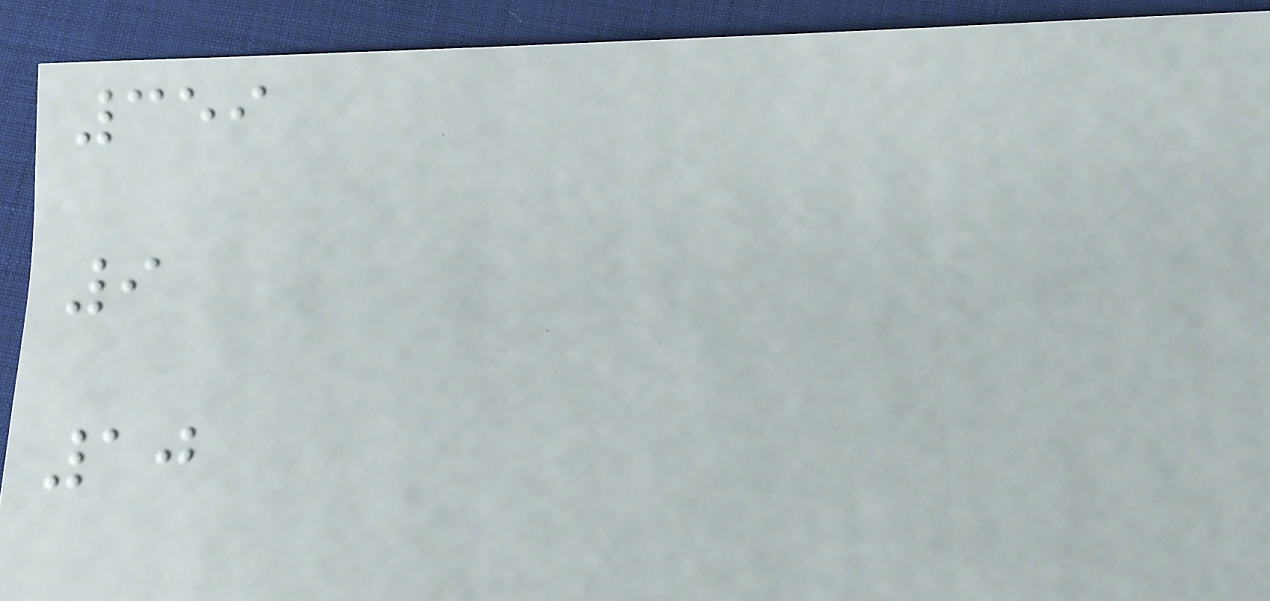359
9
10
